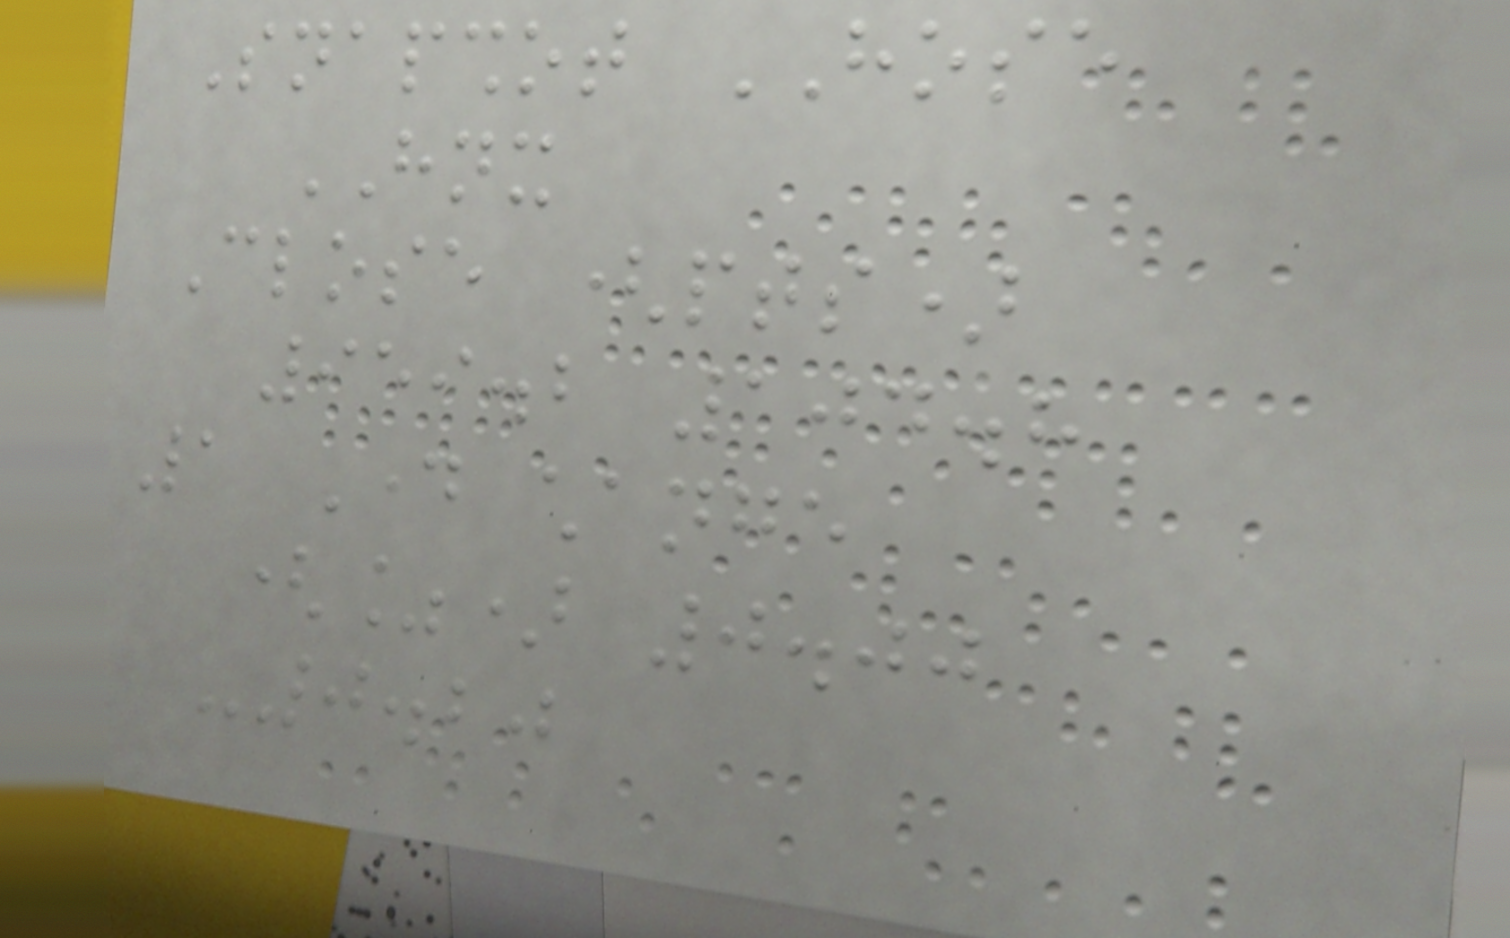Snapshot HOSE
HNX
Close (pts)
959.2 104.8
1 Day change
(%) 0.00
-0.20
